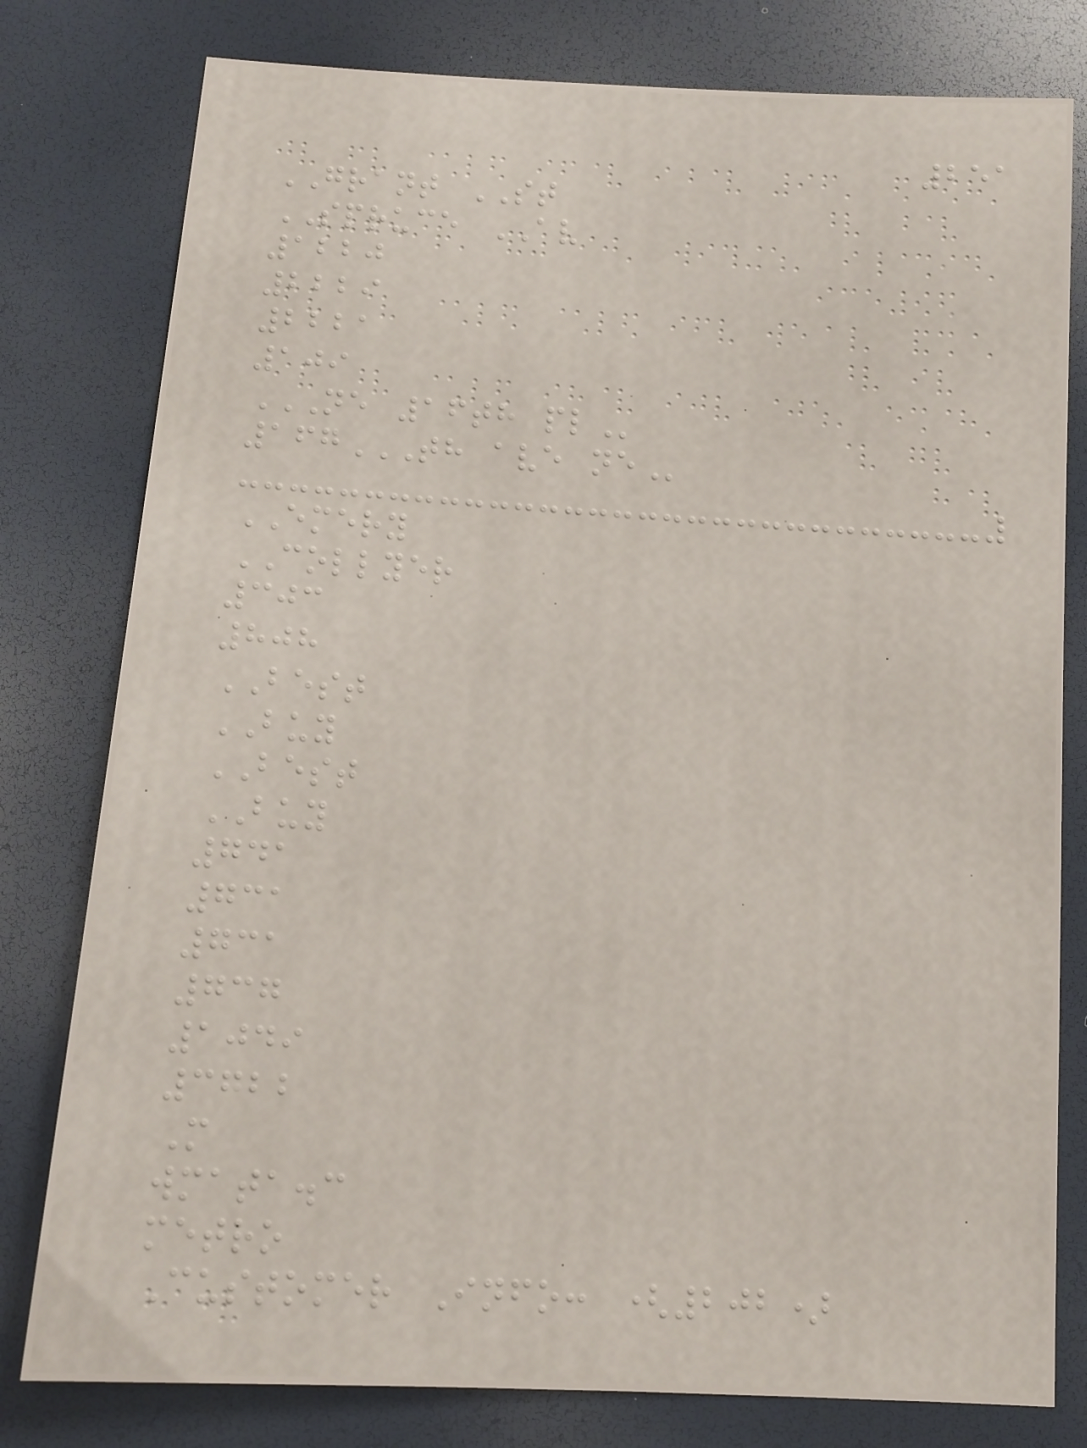251
GRANT ST
SPRUCE AV
1220
2229
2221
109
NE 16TH PL
167TH AVE NE
EMERY
COLLYER
303
808
BEST
BUY
BEST
BUY
741
731
731
737
1049
3722
M
wmata.c
metro
Customer Info: (202)
